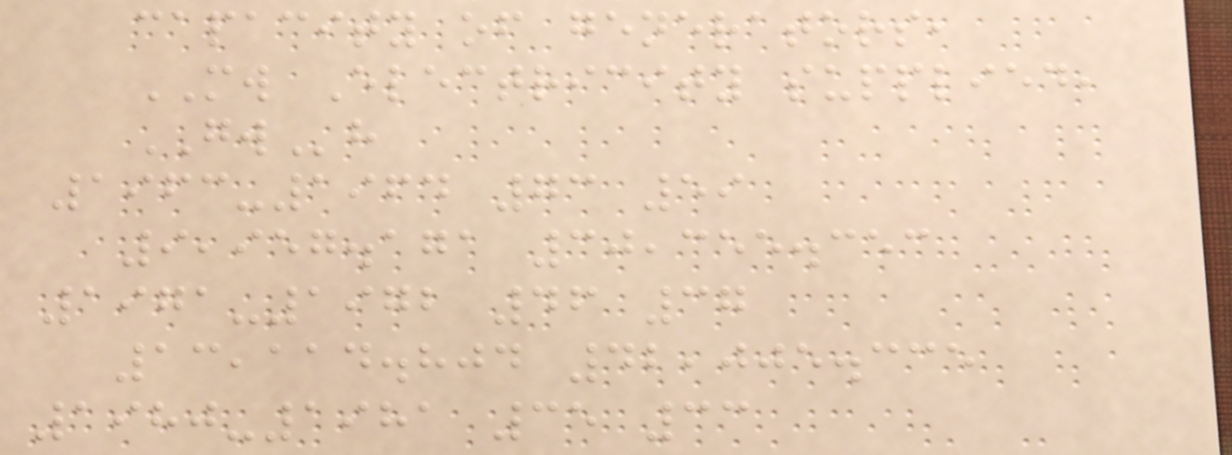capacity of generators,
MW Electricity supplied,
GWh
1963-1964 73 59
9,957.171 30,355.353
1971-1972 46 37
13,114.804 42,005.335
1980-1981 35 33
